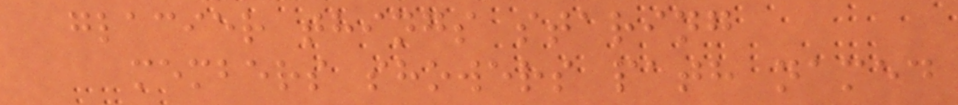glacier things staring
members showers path named
